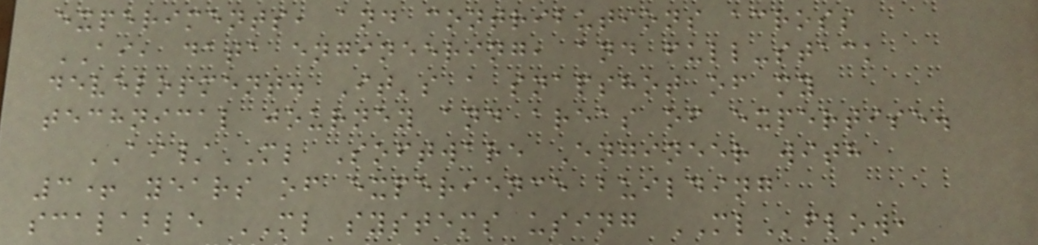experiments, and contributions across
AI, data engineering, and full-stack
development. It's a snapshot of my
technical journey and areas of expertise.
AI/ML Software Engineer with
3+ years of experience building
scalable ML systems using MLflow,
